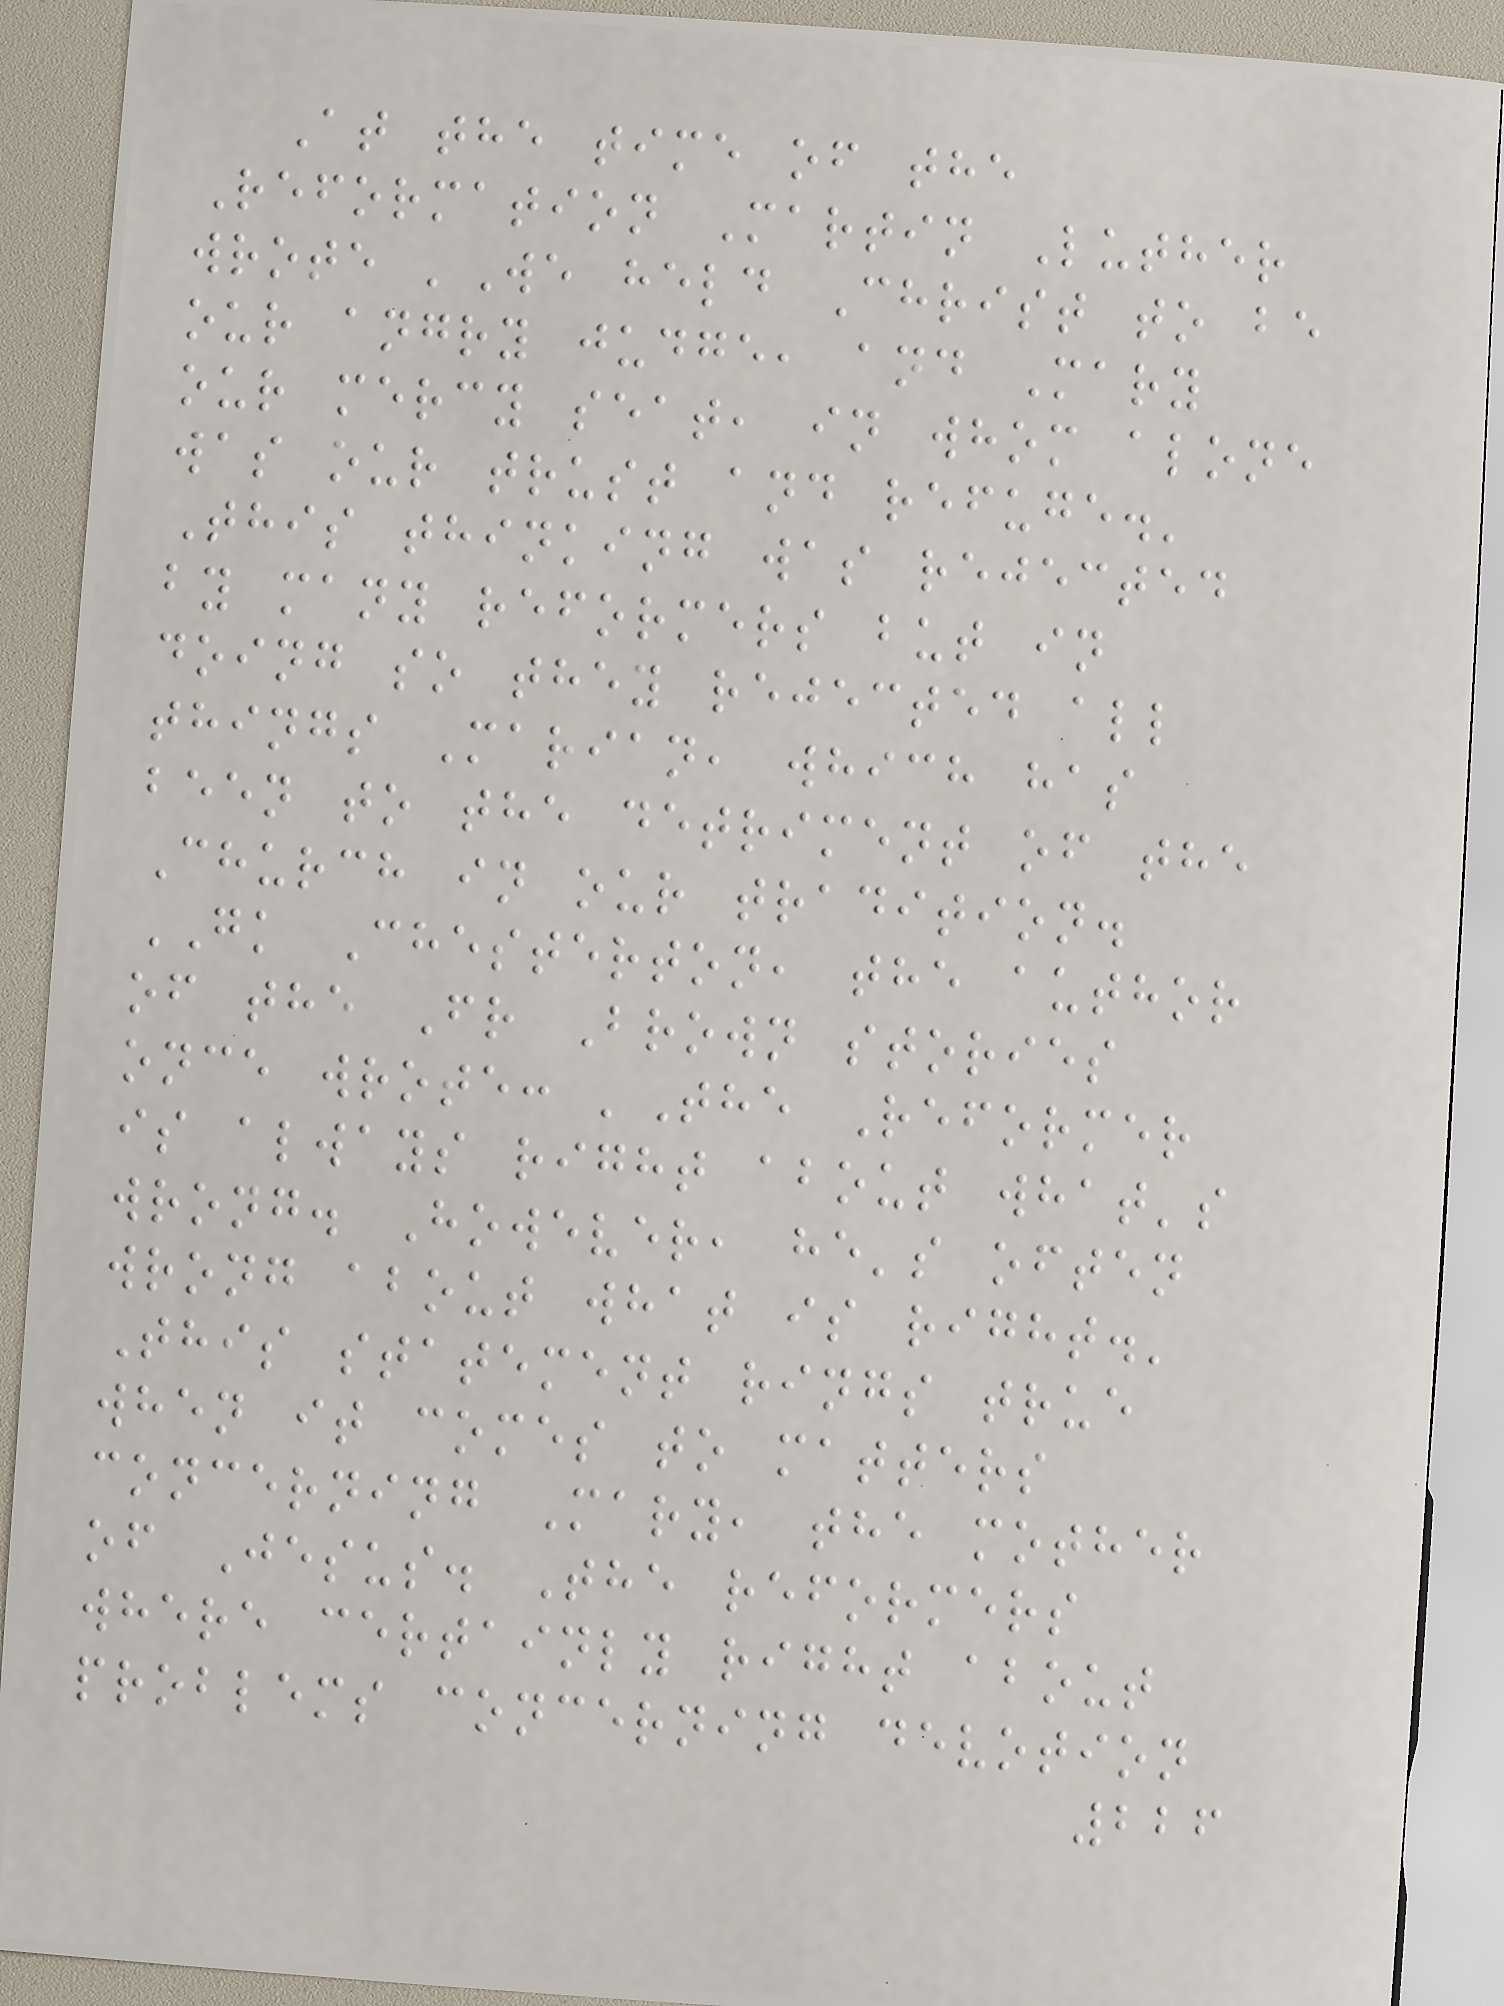At the time of the
Reformation Martin Luther
wrote 'We held Christ to be
our angry judge, and Mary
our mercy seat, in whom alone
was our trust and refuge.'
This thinking was rejected
by many reformers but in
doing so they rejected all
things Marian, which has
been to the detriment of the
Church in our tradition.
GK Chesterton, the author
of the Fr Brown stories
once wrote: 'The Reformer
is always right about what's
wrong. However, he's often
wrong about what is right.'
This statement rings true
when it comes to matters
concerning Mary, the mother
of Jesus. The reformers
where certainly right about
problems concerning devotion
226
